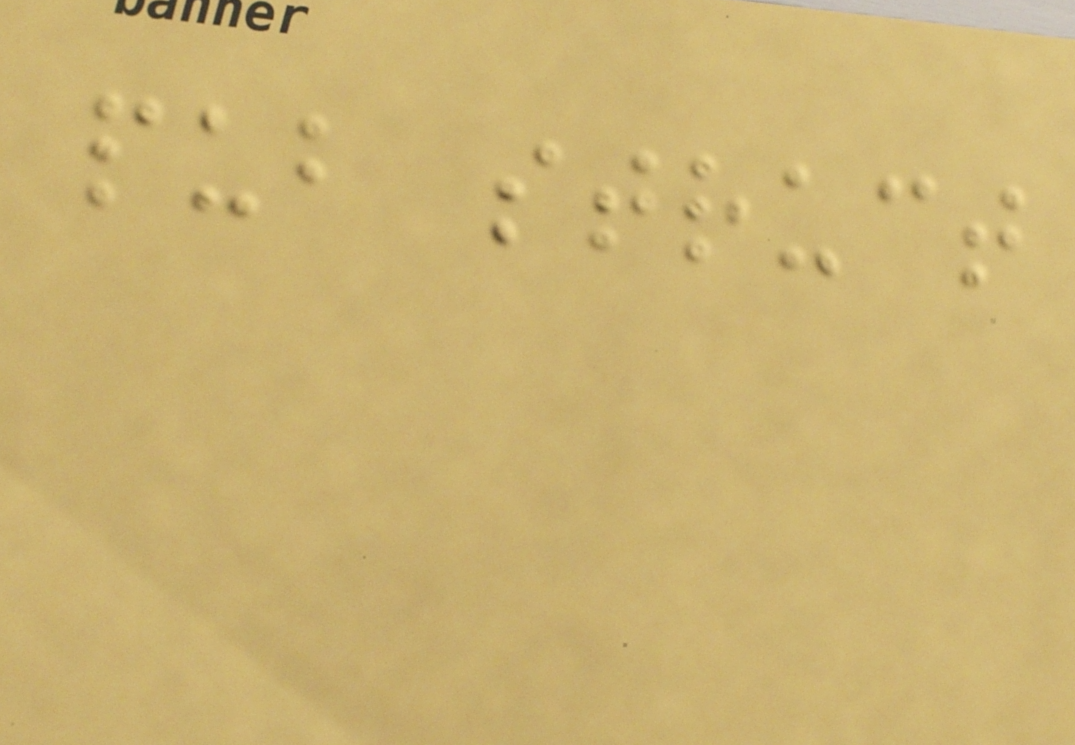pub struct
